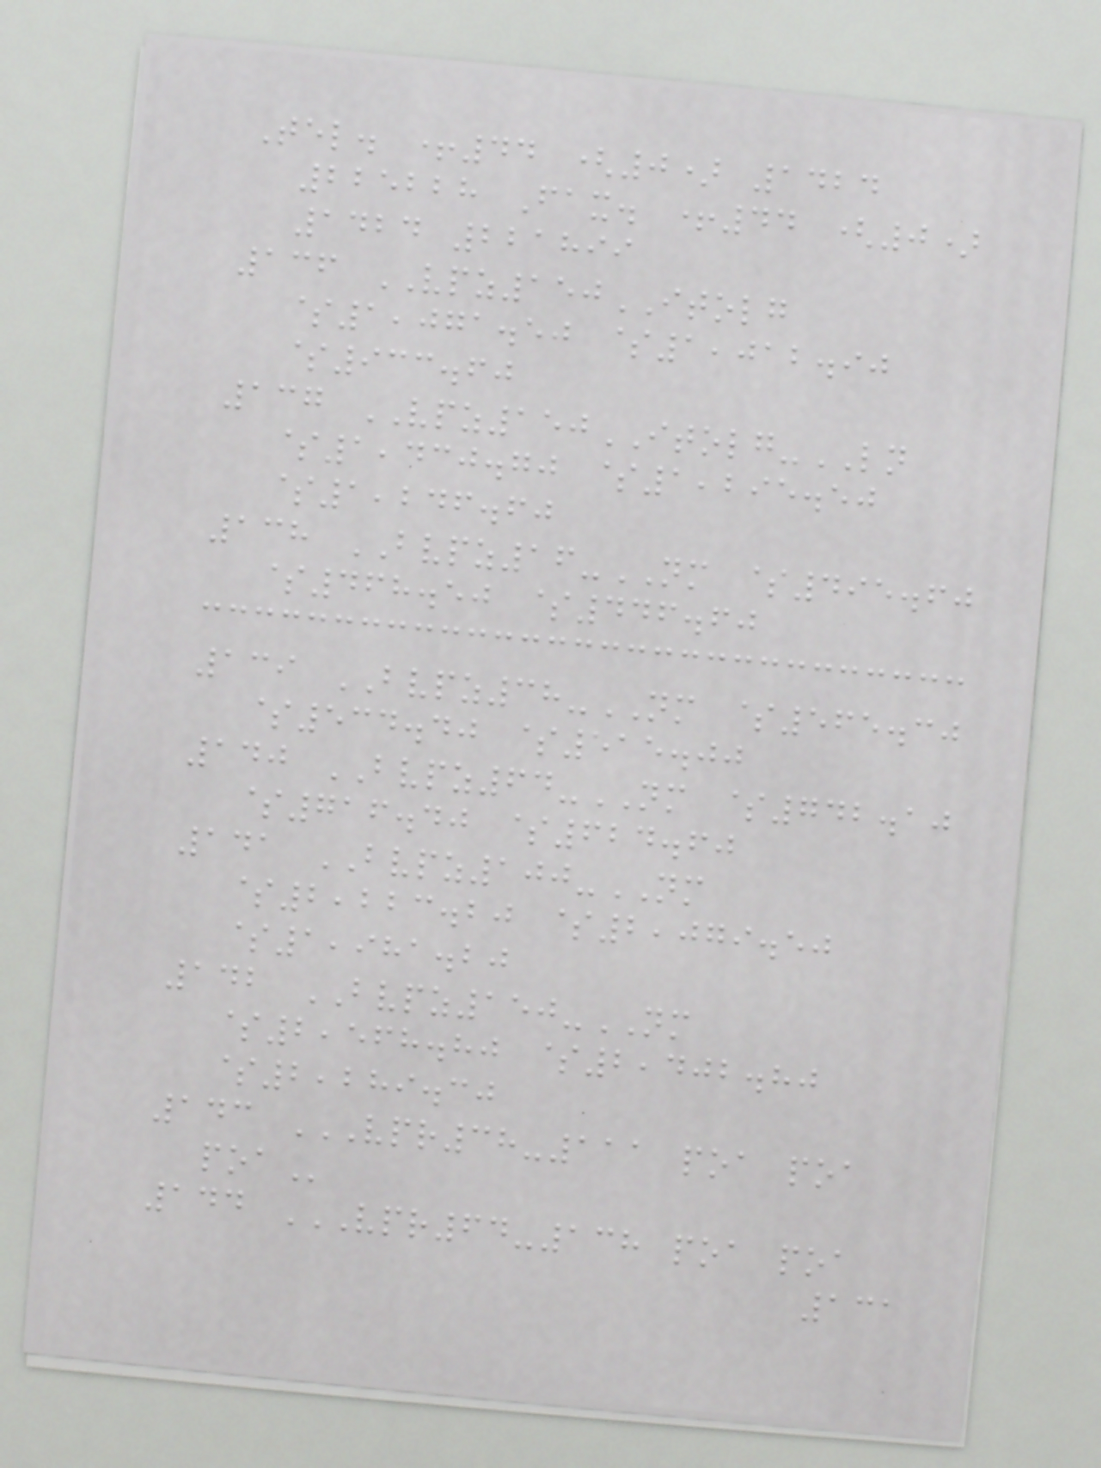Tel. +44 (0) 1424
225228 Fax. +44 (0)
1424 221899
136 VPZ150ITOLG
$1,071.50 $1,012.90
$933.60
137 VPZ150ITOLG-LN
$1,430.70 $1,295.50
$1,246.60
138 BVPZ16-NM $495.60
$468.50 $446.60
139 BVPZ38-NM $565.30
$534.40 $515.00
140 BVPZ64-NM $742.10
$716.40 $624.60
141 BVPZ100-NM
$2,223.20 $2,079.50
$1,981.20
142 BVPZ150-NM
$2,568.80 $2,402.80
$2,289.30
143 VPR38-111 POA POA
POA
144 VPR64-138 POA POA
131
